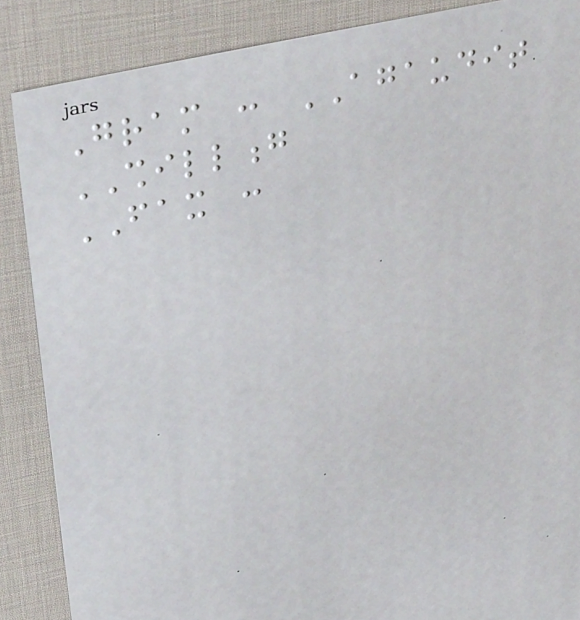Gram : AGAUDIT
SHILLONG
FAX :
